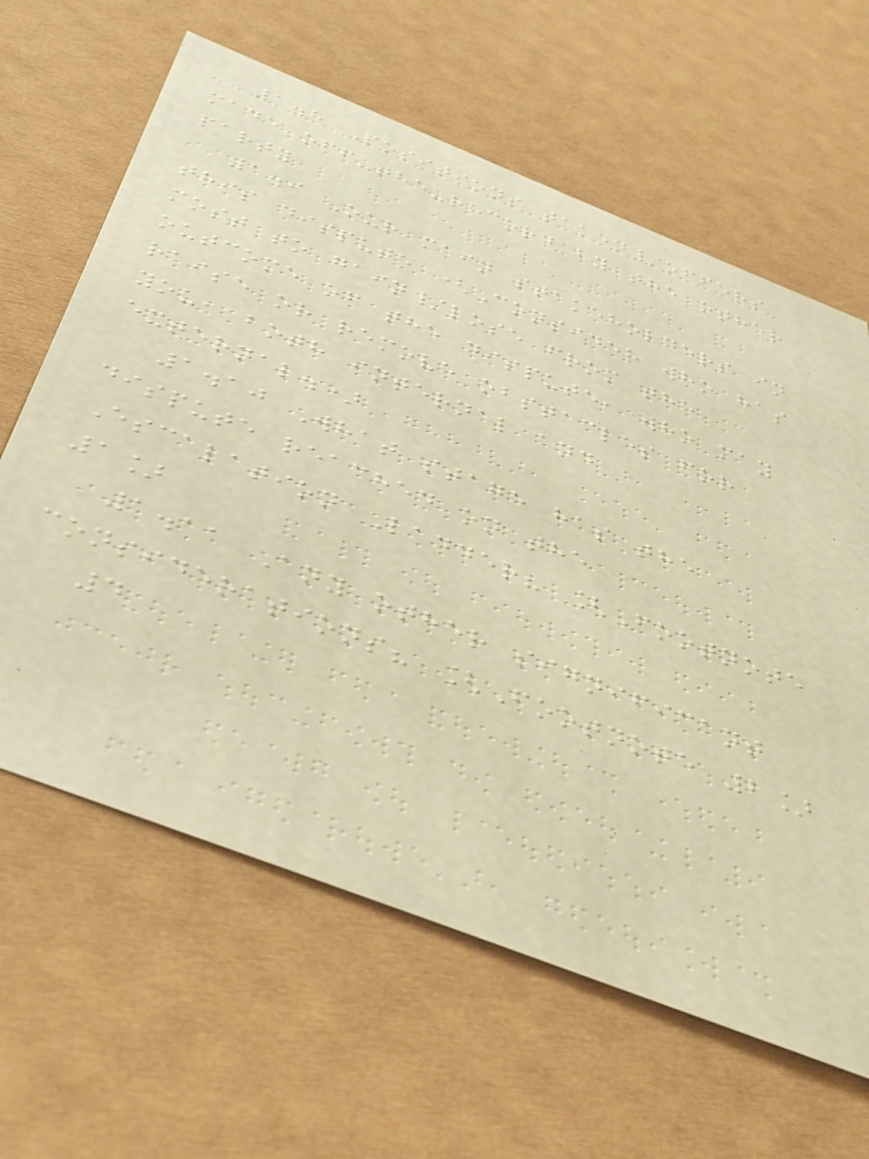1.8 Positions taken/offers
made off-the-record by the other
party
1.9 Our main stakeholders in
this dispute (Consider who has
most to gain/lose from the
outcome of the dispute, who may
raise or remove obstacles for
you, both internal and
external.)
1.10 What stage has the
dispute reached on the
Escalation Ladder? [Footnote
1]
1.11 Any other significant
considerations? [Footnote 2]
4
